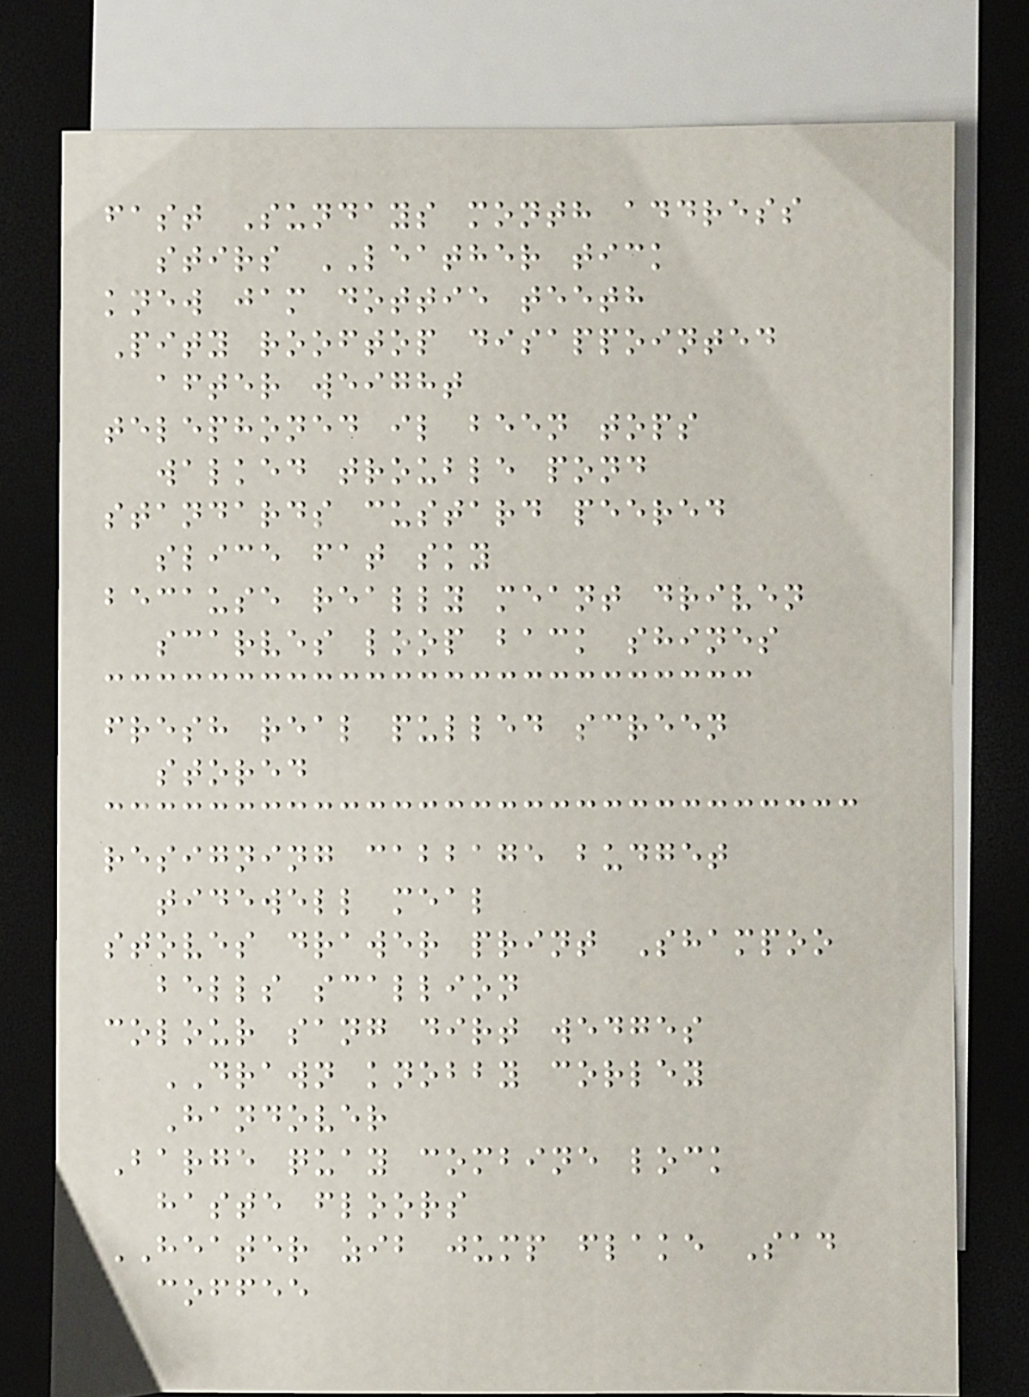fast Sundays month address
stirs LEATHER tick
knew jam dottie teeth
Pity rooftop disappointed
after weight
telephoned il been tops
walked trouble pond
standards custard peered
slice fat sky
because really meant driven
scarves loop back shines
fresh real pulled screen
stored
resigning cabbage budget
tidewell meal
stoves drawer print Shampoo
bells scallion
colour sang dirt wedges
DRAWN knobby corley
Handover
Barge quay combine lock
haste floors
HEATER zib jump flake Sad
coffee
